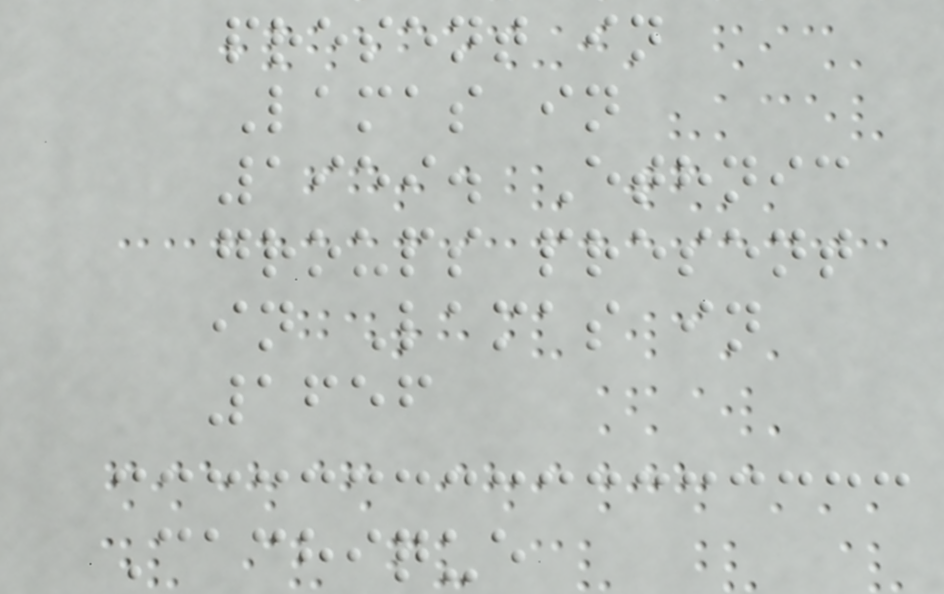present in
Lamas in
1959. Ethnic
groups present
in Lamas in
1656
Cachique
